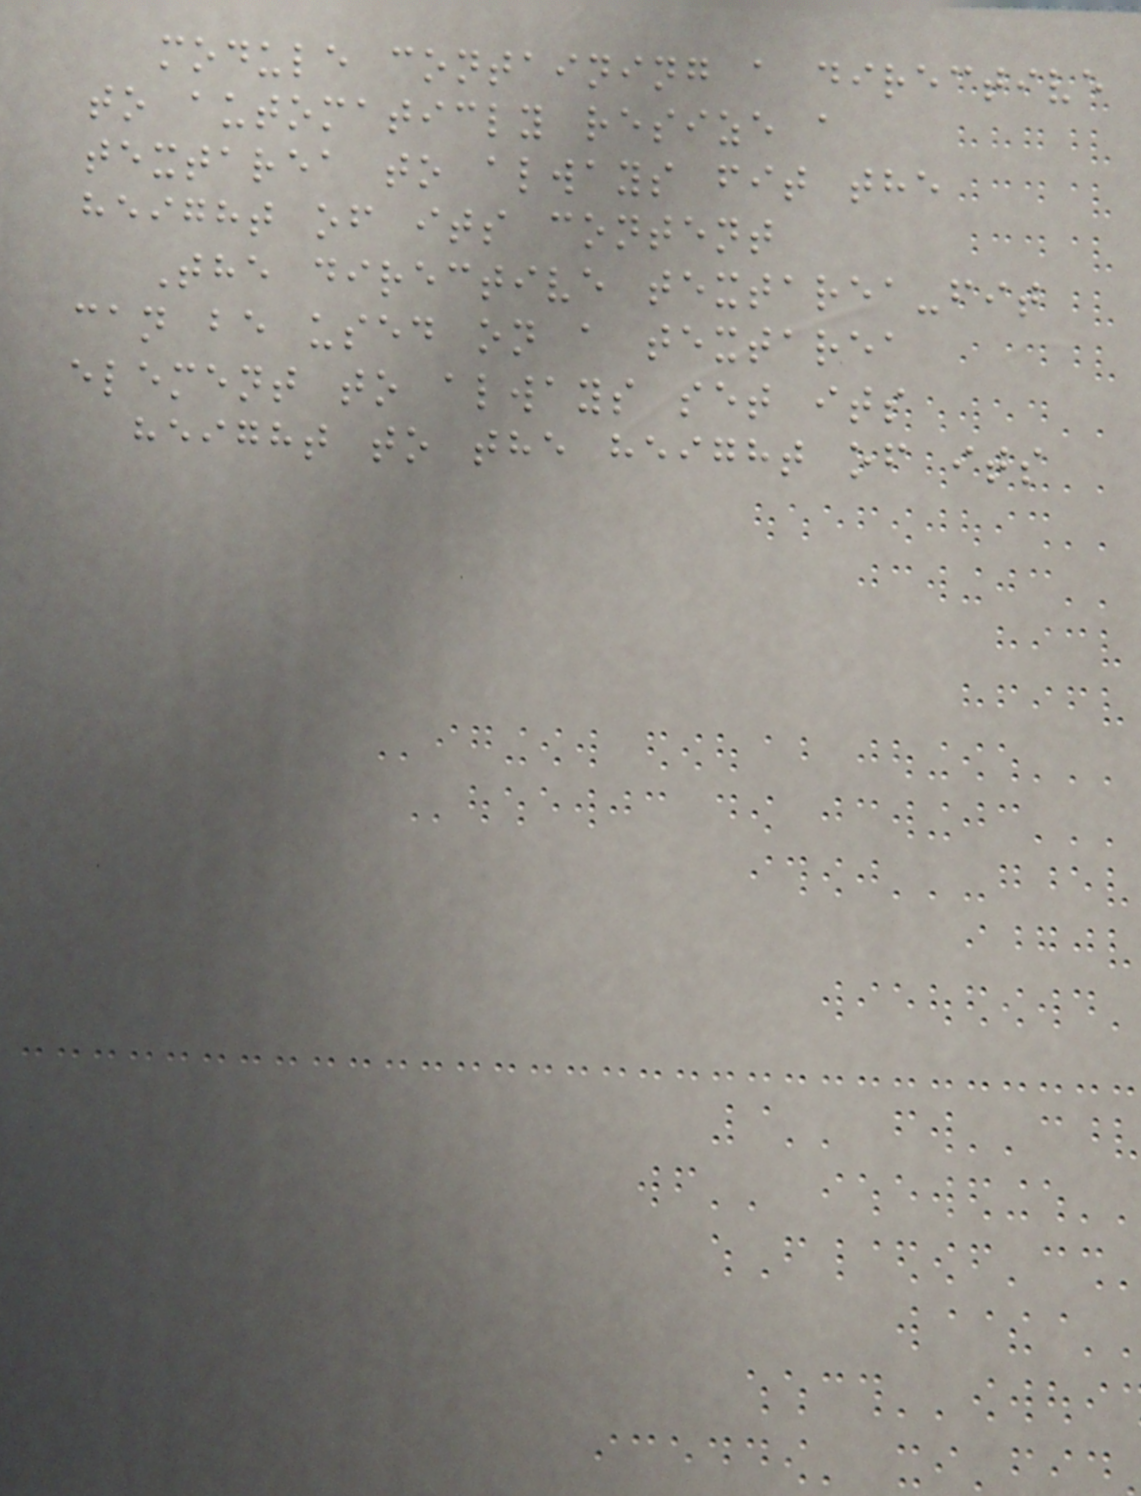module containing a directive
to automaticly resize a
textarea to always fit the
height of its content
The directive textarea-fit
can be used on a textarea
element to always set its
height to the height of its
